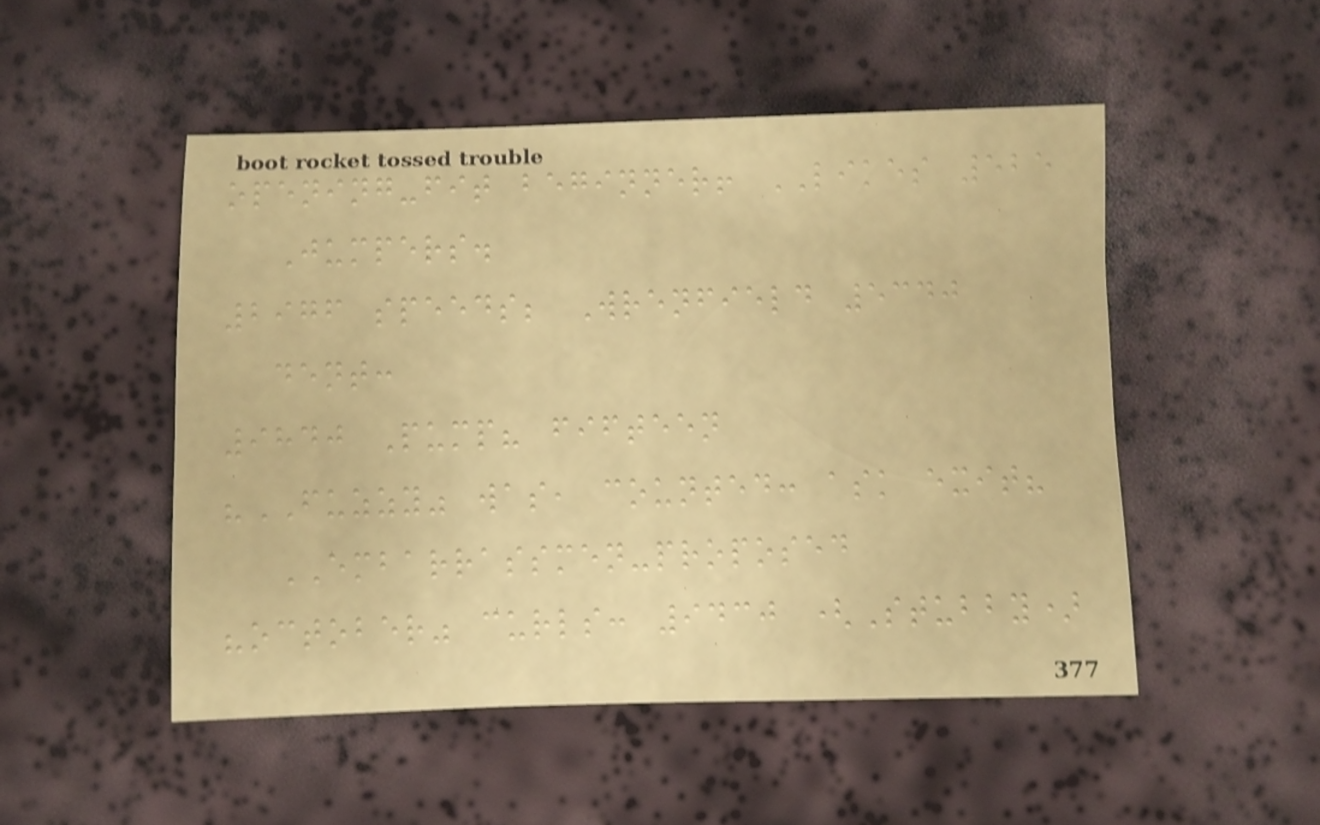opening-fit beginner! LIKES 525
Jumpers.
2976 speeds; Wrenfield 5340
dent:
9840 Pump? fifteen
"FUZZY" was, counted: ask exit?
EMBARRASSMEN-proposed
"october" curls: 9430 (Stubby)
